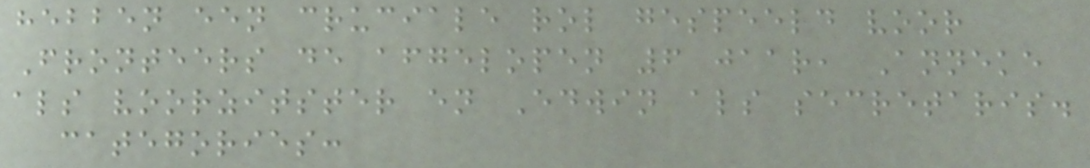hebben een cruciale rol gespeeld voor
Fronteers de afgelopen 6 jaar, Anneke
als voorzitster en Edwin als secretaris.
categories:
